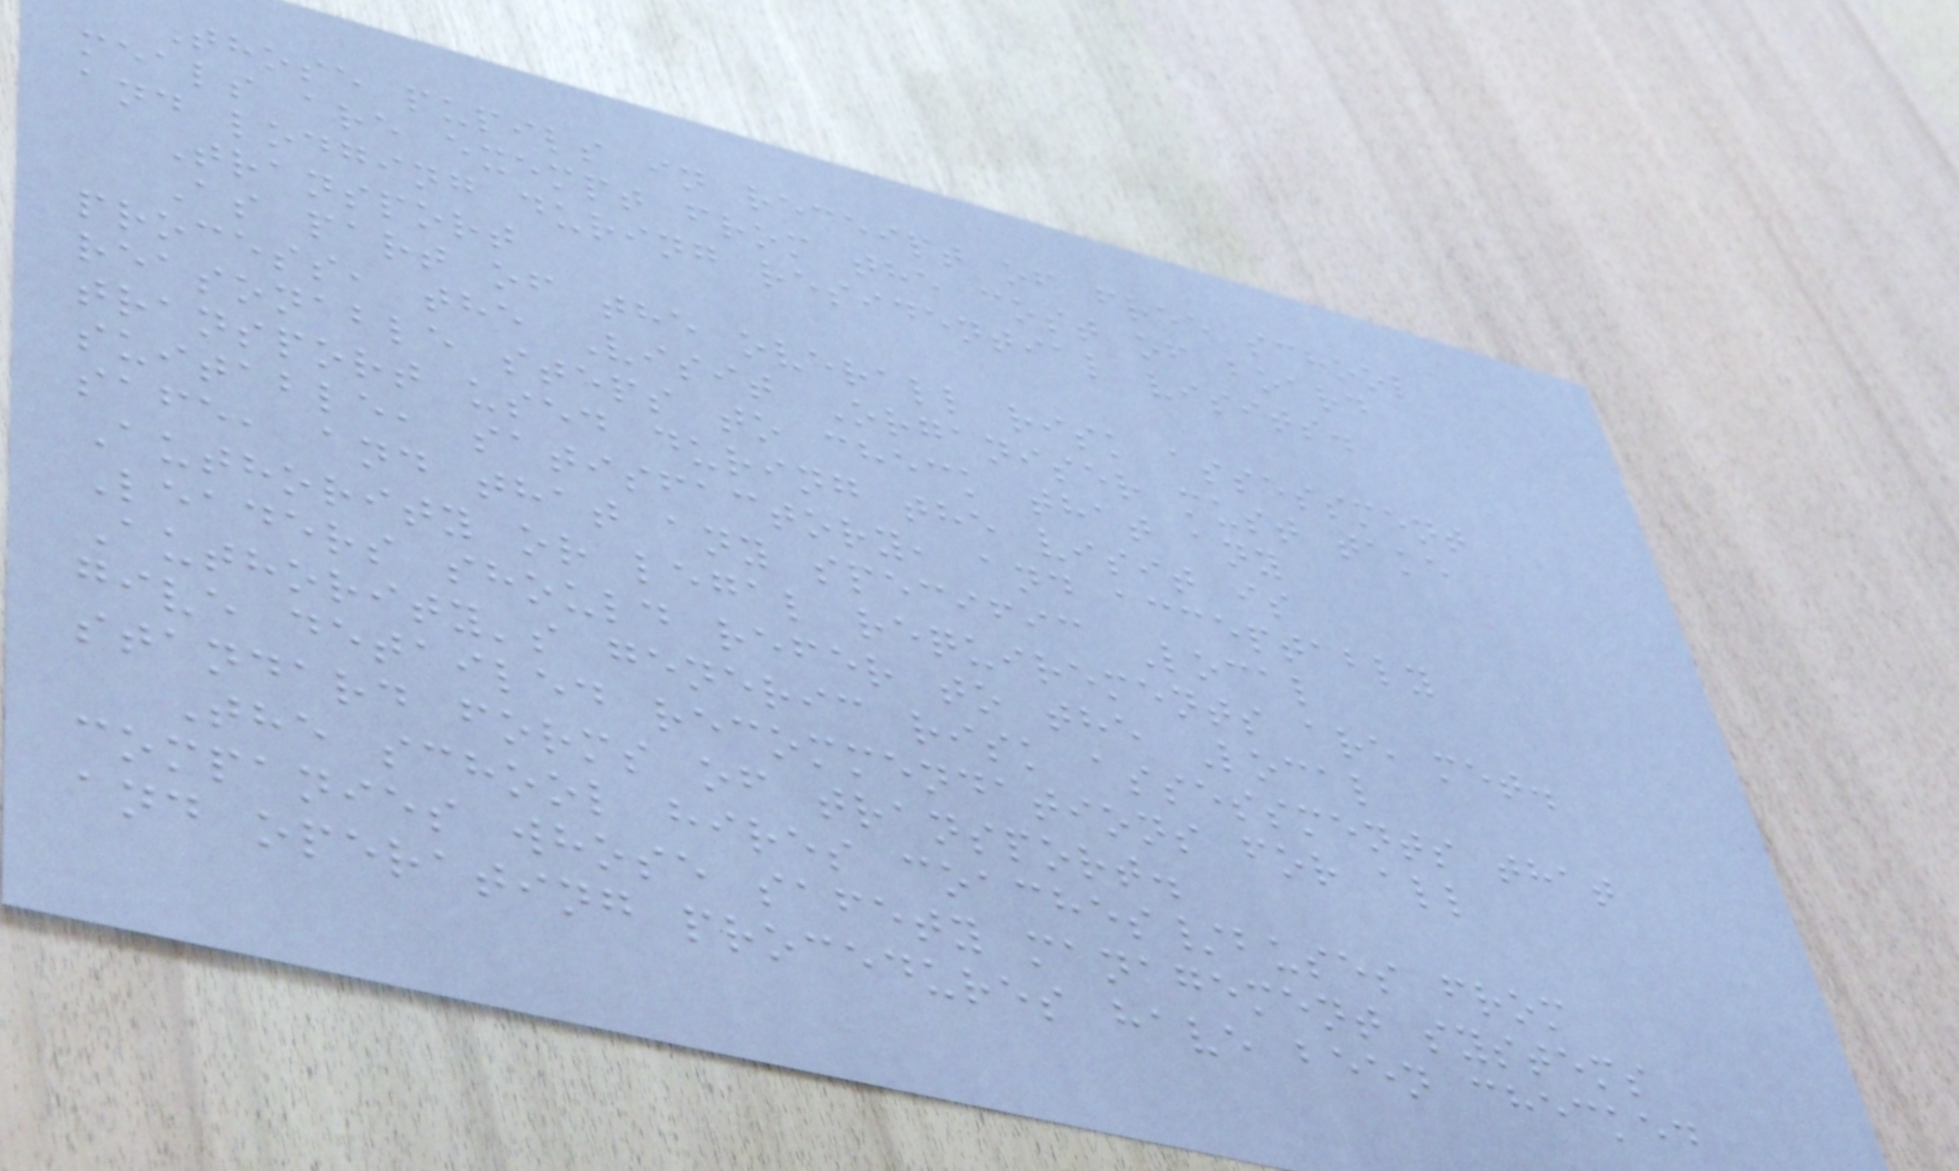Those pupils in receipt of free school
meals are exempt from the cost of board
and lodging during residential visits.
Transport
As part of the overall risk assessment
process, the Visit Organiser must take
reasonable steps to check that any
transport used during the visit is
suitable, satisfactory, and acceptably
safe, and that any specific Local
Authority or legal requirements are met.
Leaders should refer to the Local
Authority's generic risk assessments that
give detailed recommendations for all
standard forms of transport.
The school hires coaches/buses from
companies whose safety management systems
and operating procedures have been checked
